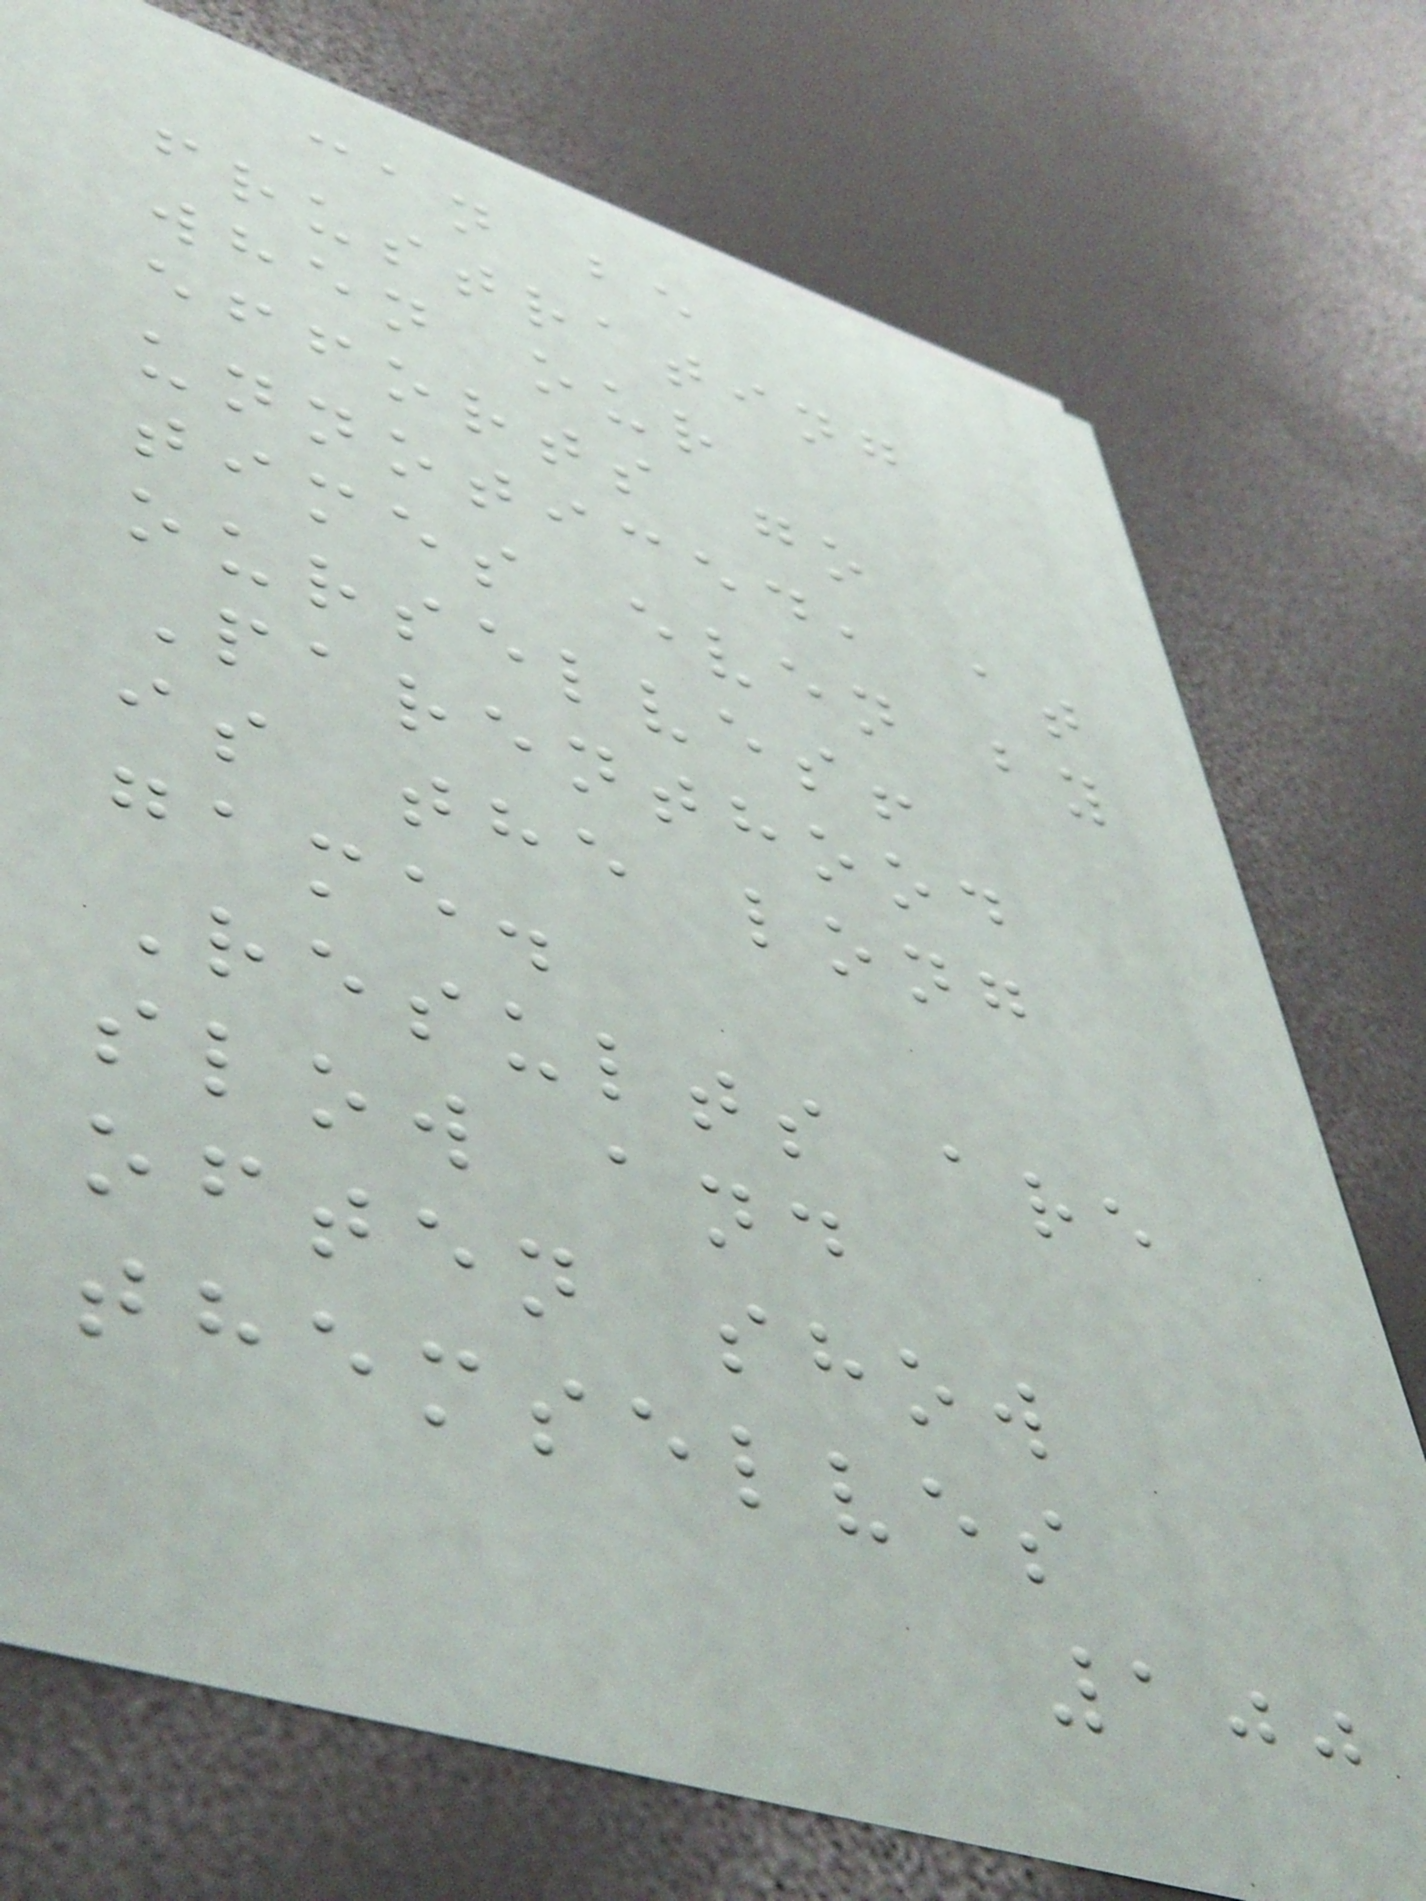can be
frustrating
when our
efforts go
unnoticed, at
times even by
ourselves!
Parenthood
is the long
game.
Results are
slow and
often show
themselves
100
